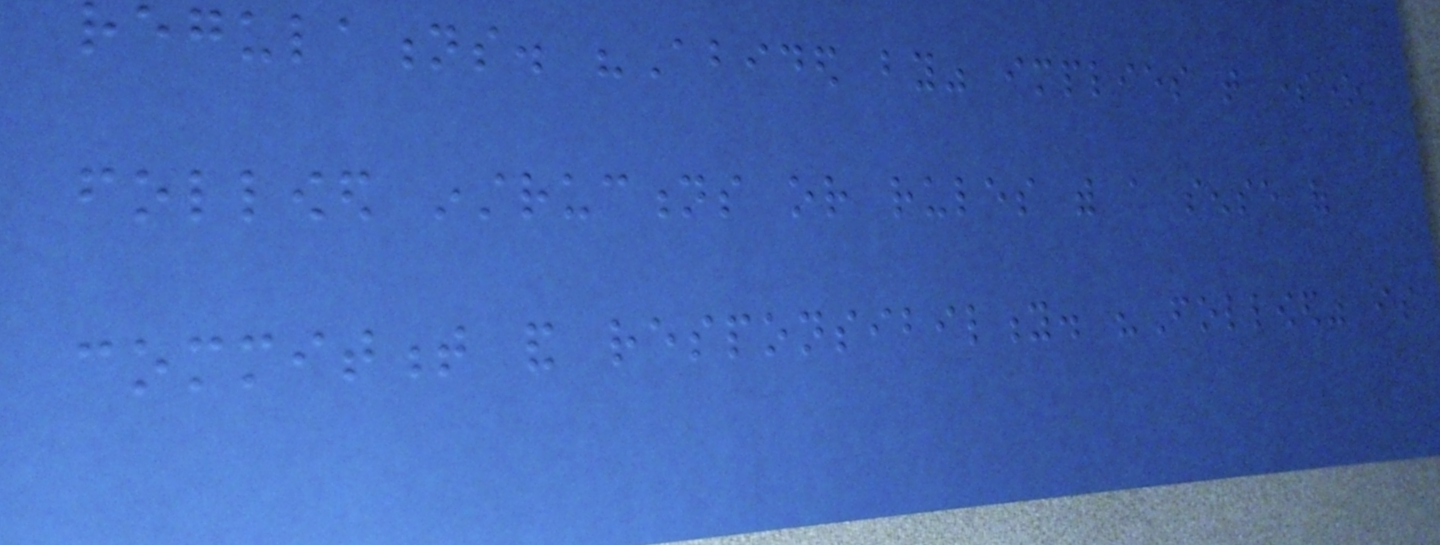regulations. "Abided by" implies that someone
followed instructions or rules with a sense of
commitment and responsibility. "Followed" is
